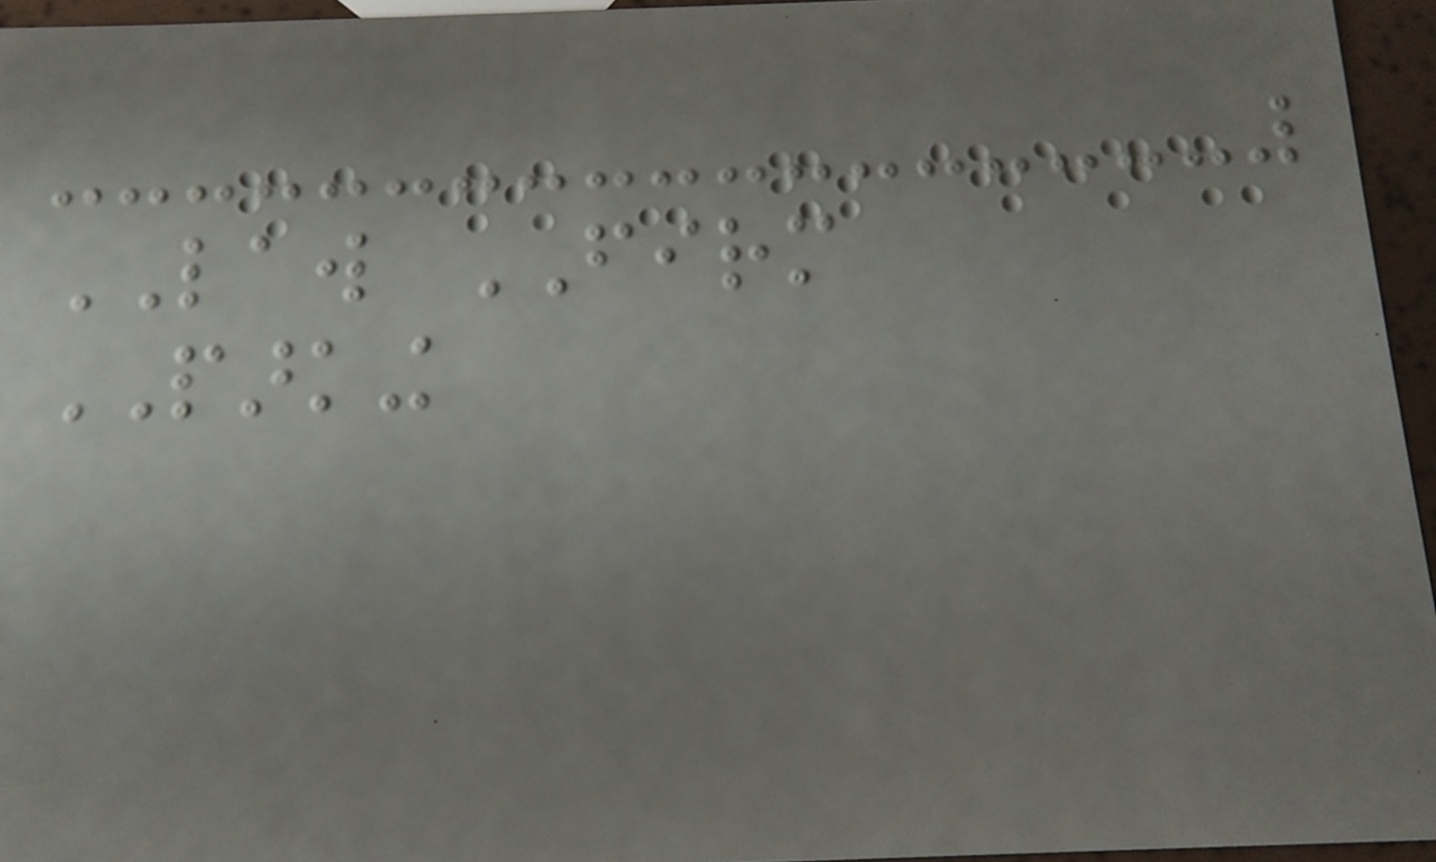LAW FIRM
PARKING
